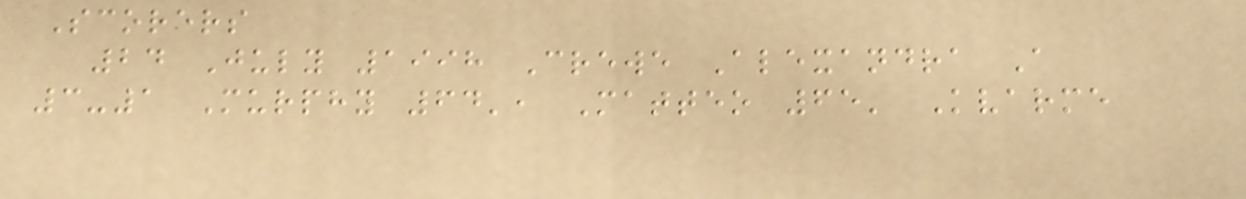Scorers
24 July 1998 Crewe Alexandra A
3-1 Murphy 64', Matteo 65' Kvarme
